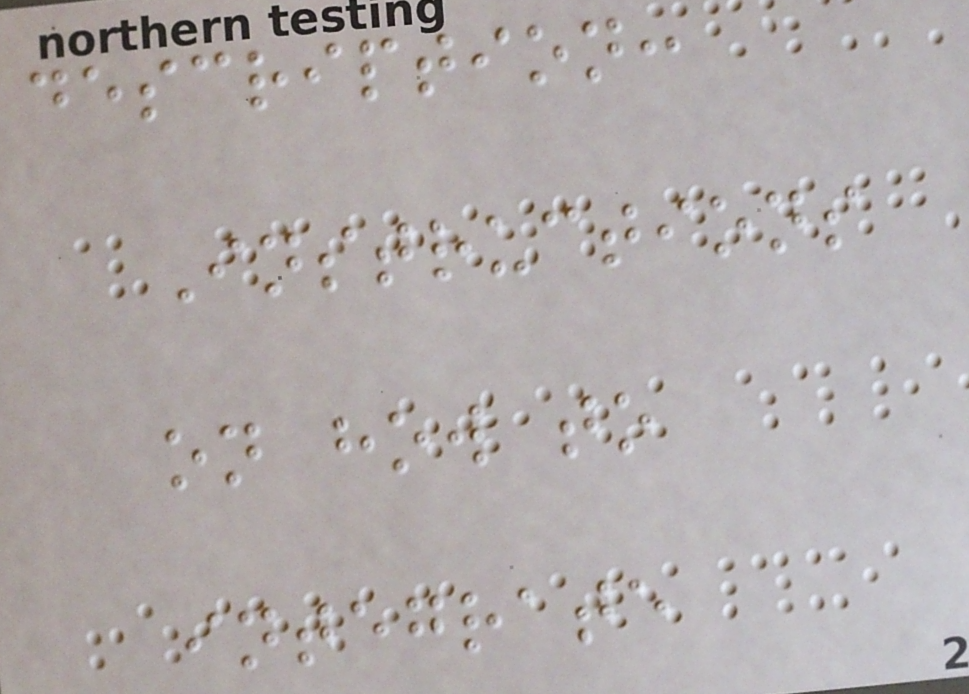description:
Instructions
on how to
integrate
